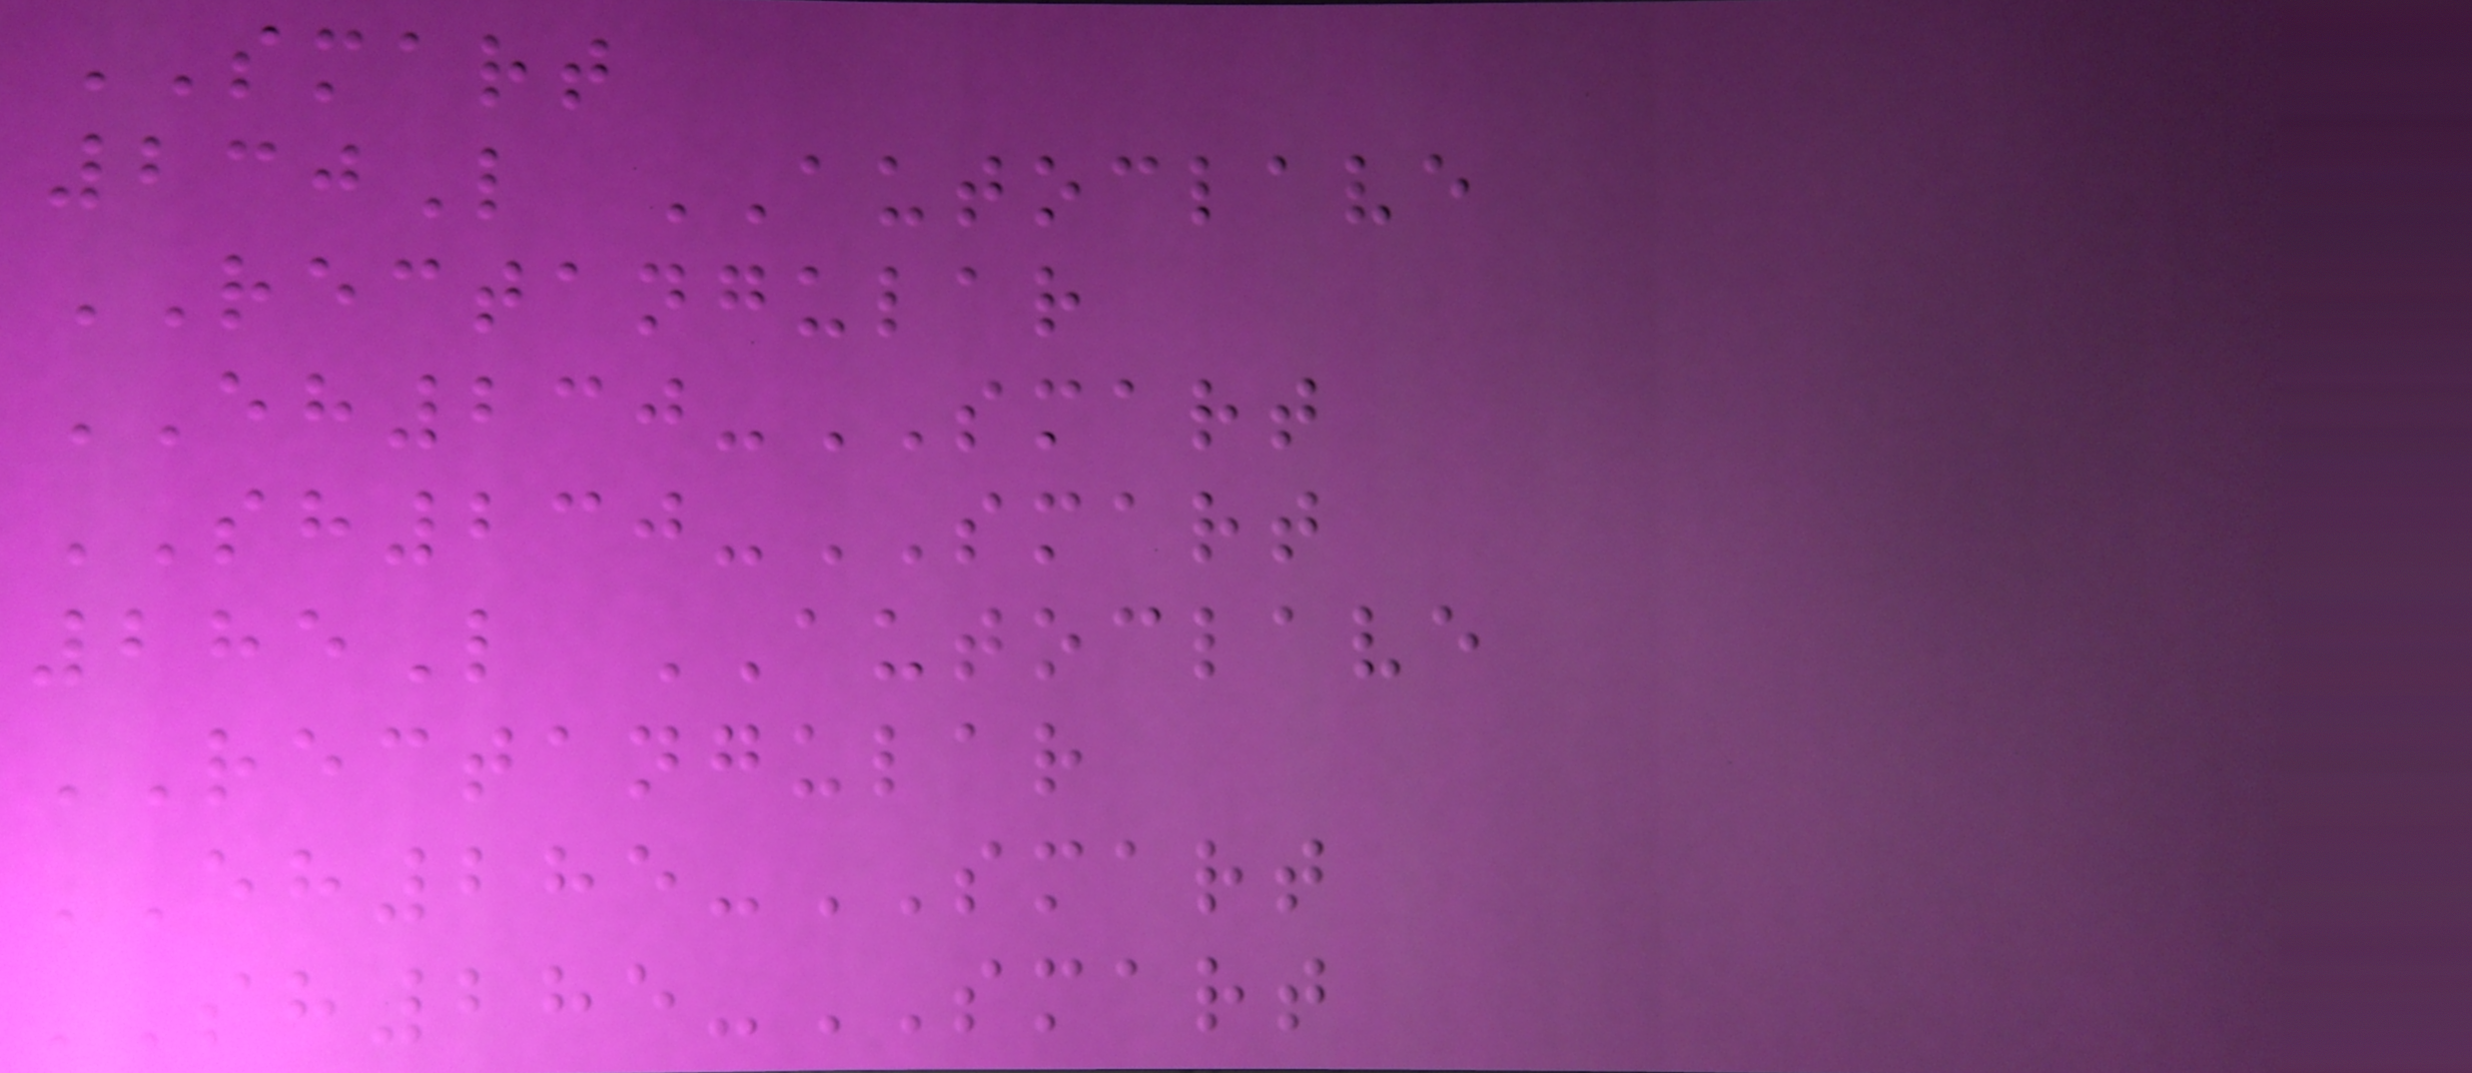SMART
230L AUTOCLAVE
RECTANGULAR
EH230-SMART
SH230-SMART
285L AUTOCLAVE
RECTANGULAR
EH285-SMART
SH285-SMART
